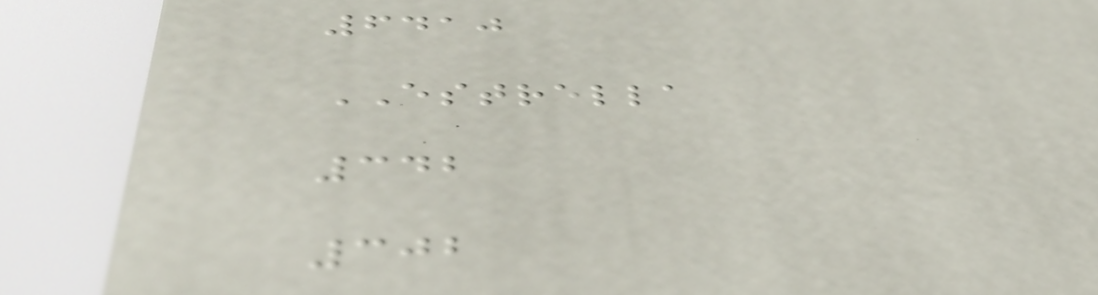6410
ESTRELLA
342
302
